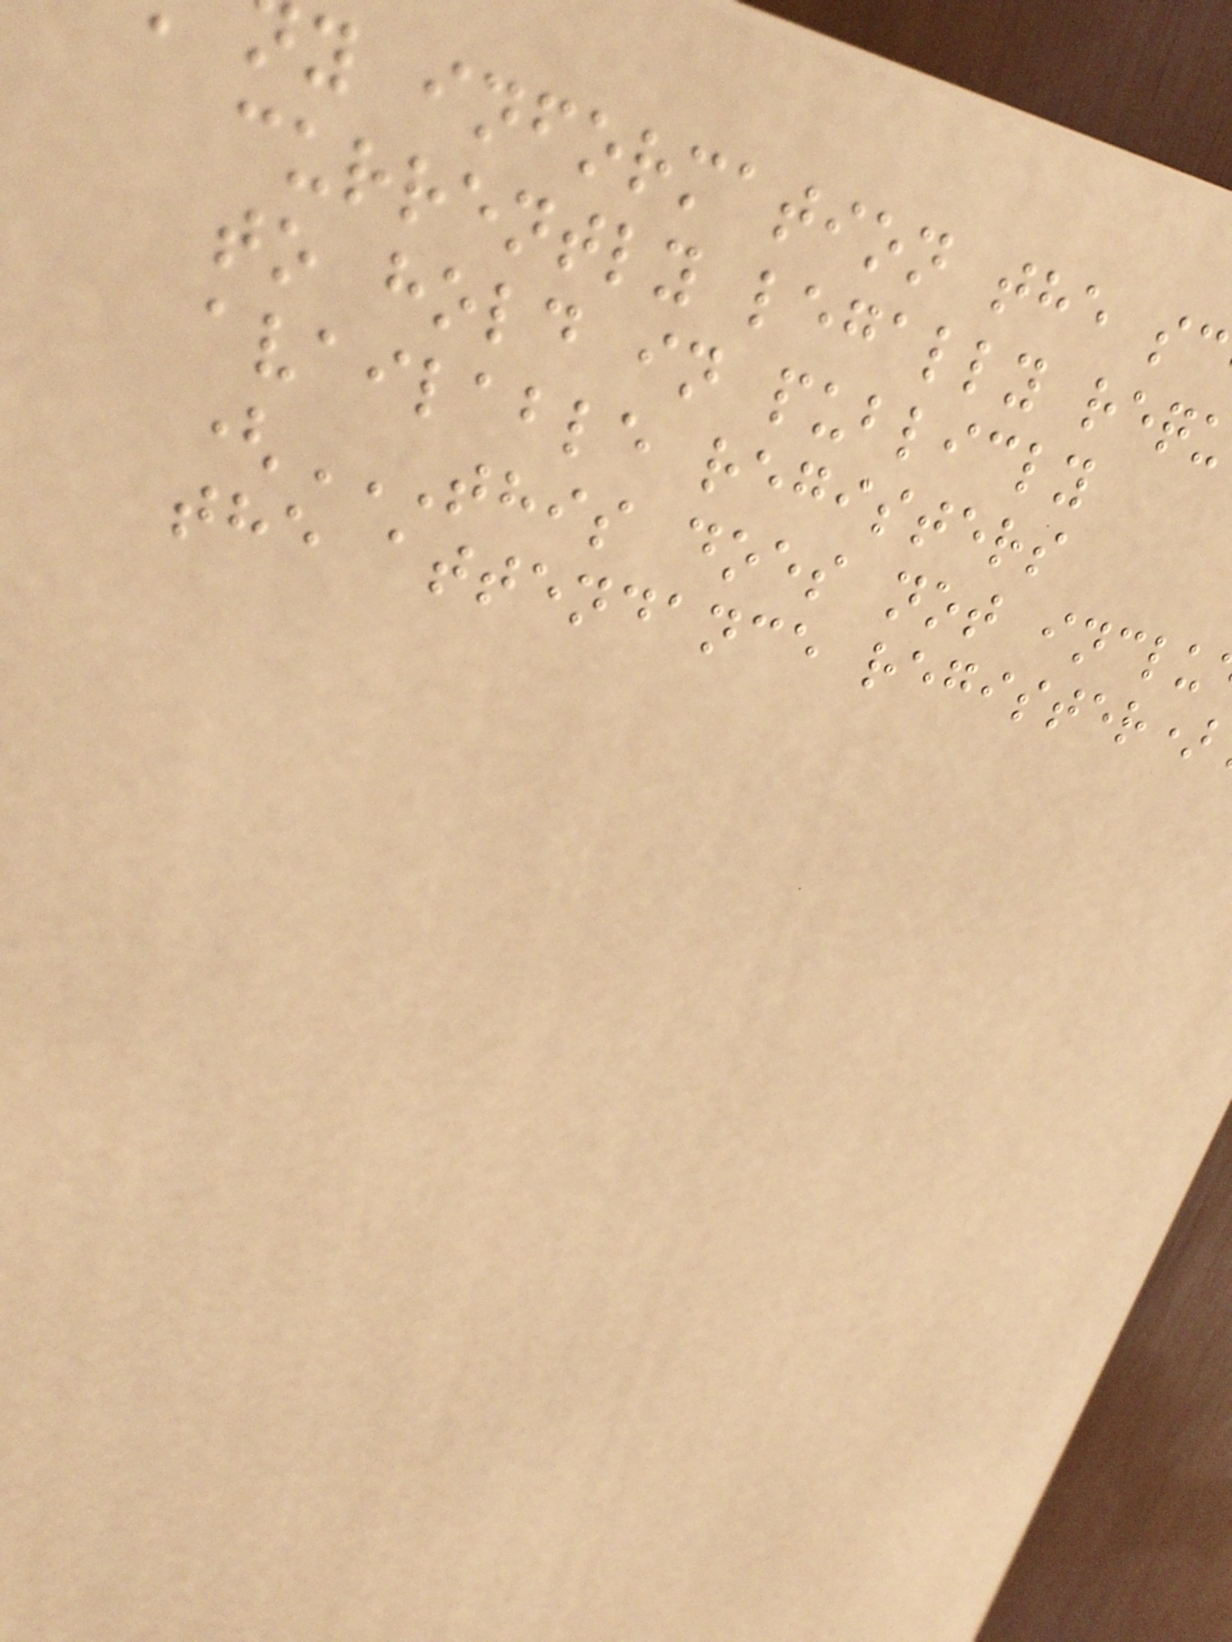y information the sc
currently legally req
to hold in publicly
available registers
the attendance
